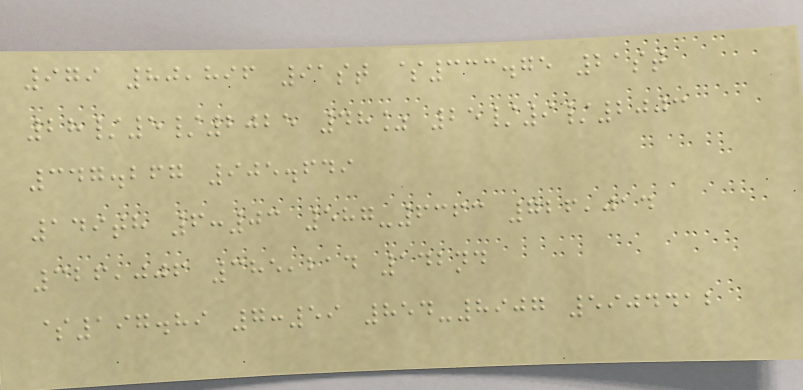979 80,896 91st $333.75 21st
28/5/2025 48% 25/9/2003
347.267 905.649
149th 6:03 587-6363 726,014
326,006 385,214 142nd
$197.89 7:59 854-8907 5904412
